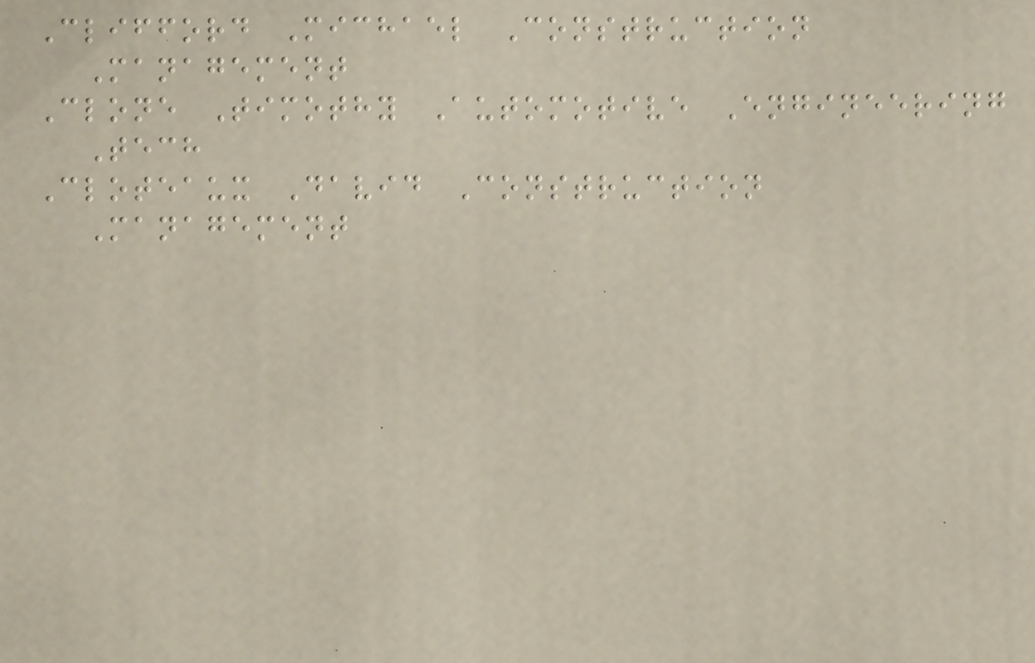Clifford Michael Construction
Management
Clone Timothy Automotive Engineering
Tech
Cloteaux David Construction
Management
